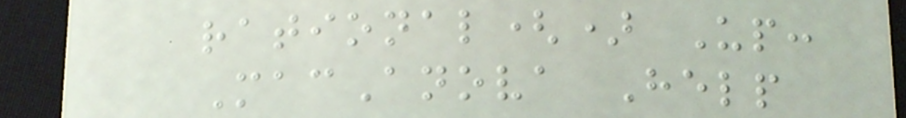rational() Up:
MacAnova Help
